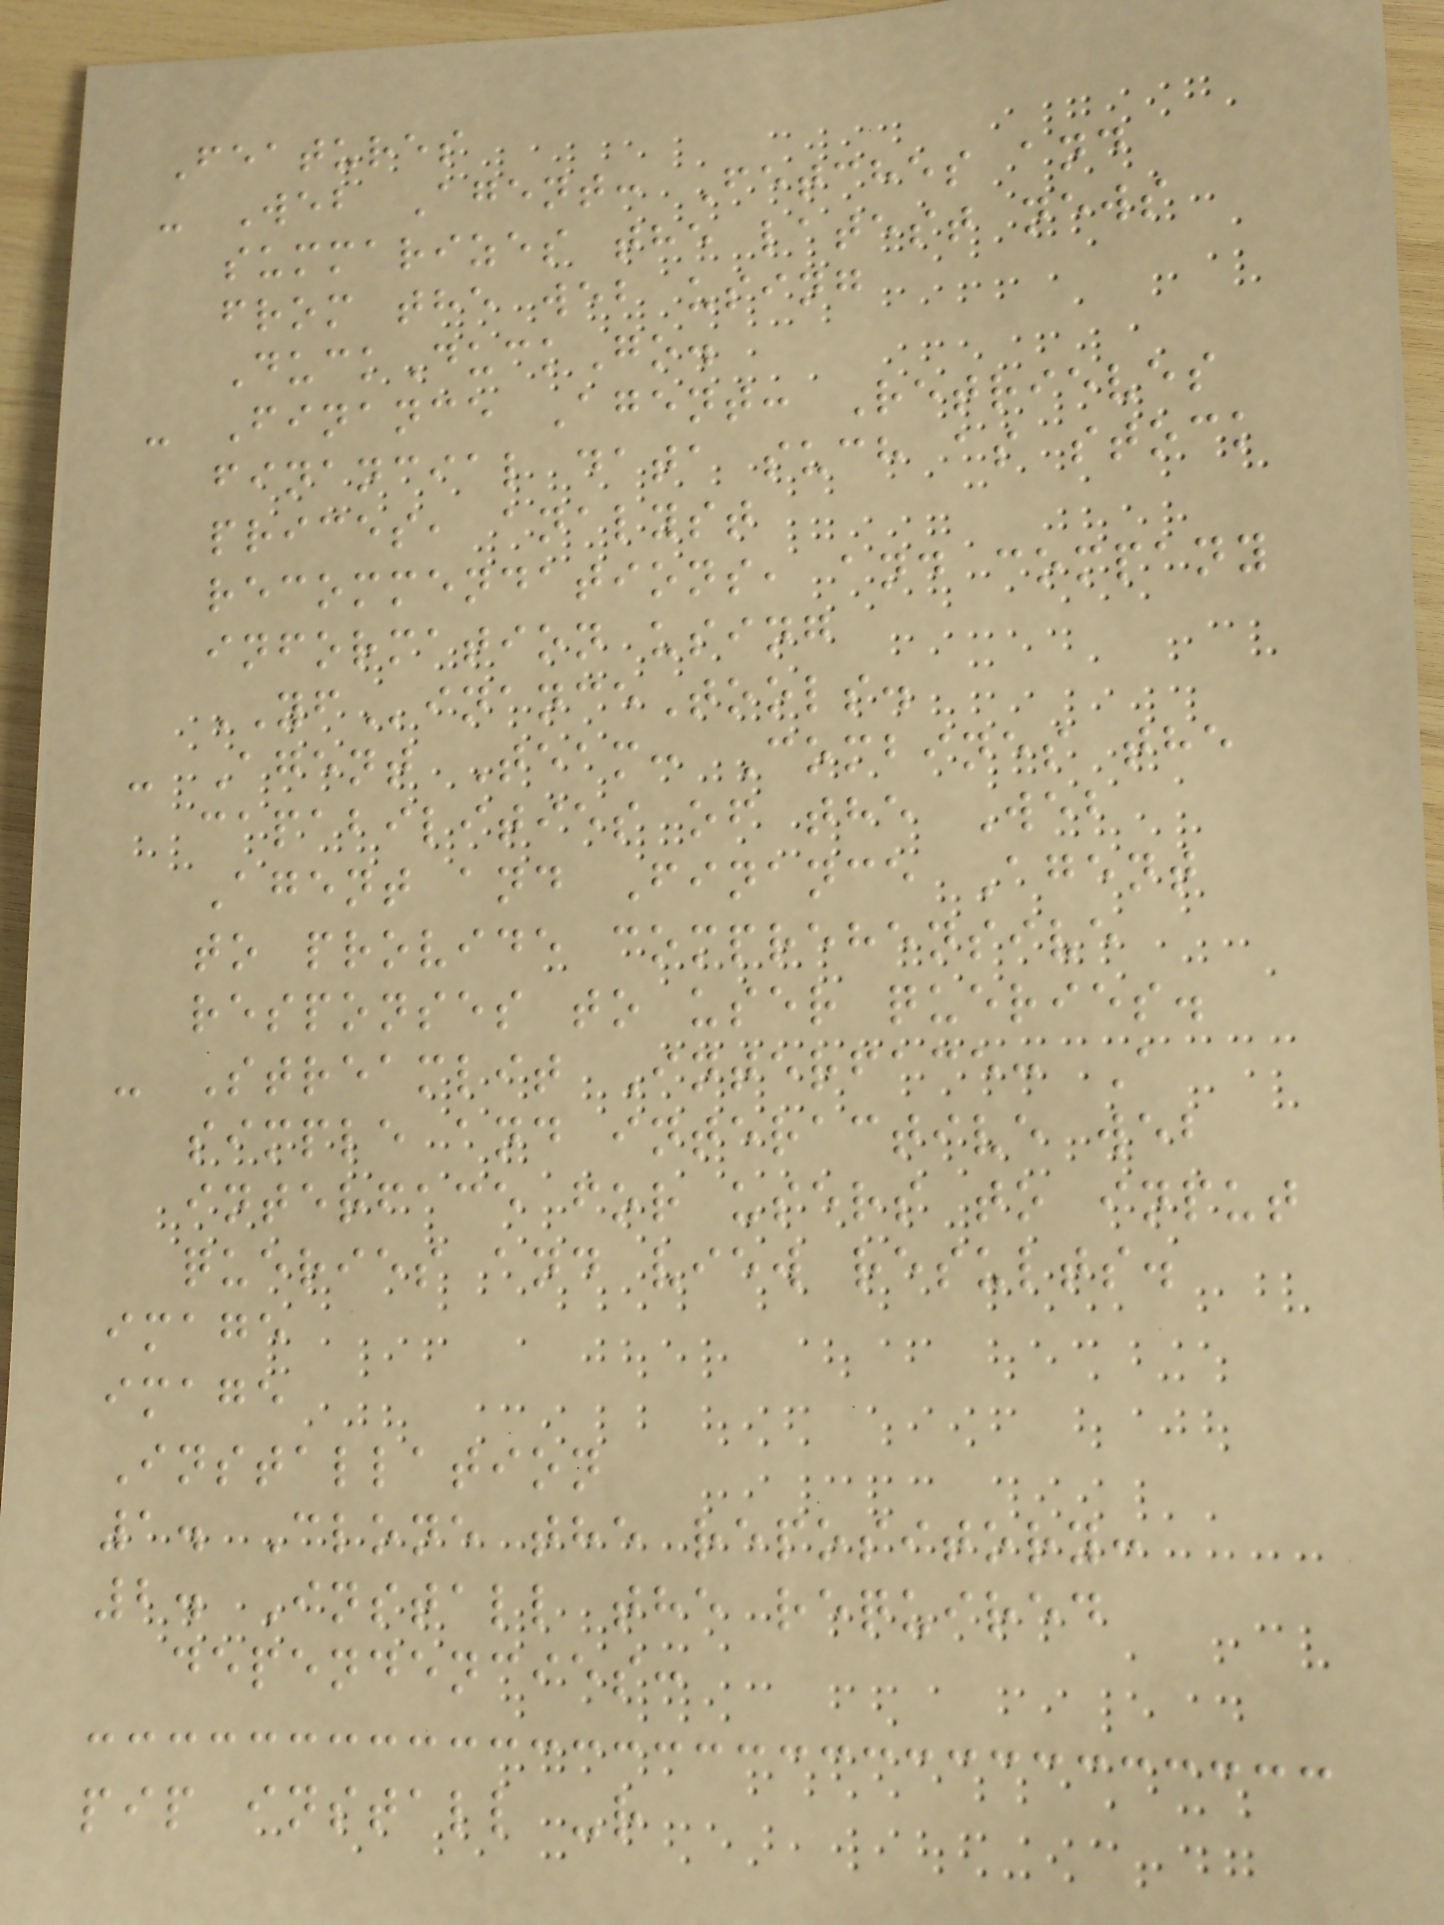Features
- Web Agent: Fetches and
summarizes the latest news
from the web using
DuckDuckGo.
- Finance Agent: Retrieves
financial data such as stock
prices, analyst
recommendations, and company
information using
YFinanceTools.
- Agent Team: Combines the
capabilities of the Web
Agent and Finance Agent
to provide comprehensive
responses to user queries.
- Streamlit Interface: A
simple and interactive web
interface for users to input
queries and view results.
image
image
Installation
1. Clone the repository:
2. Install the required
dependencies:
pip install -r
